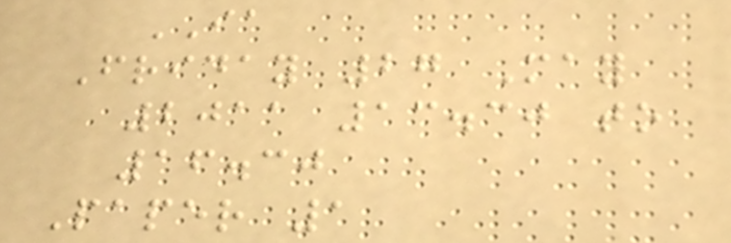IA
Friday 27 May
2011 13.30 to
16.30
Paper 1
